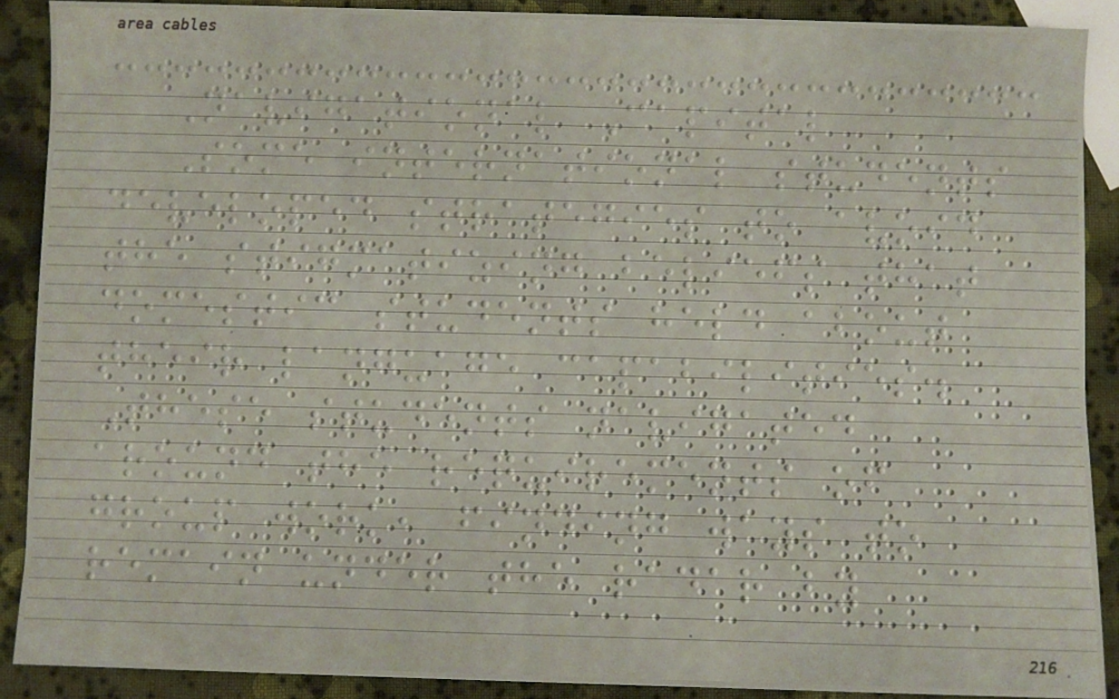Navigational Capital
Some international students
developed strategies to avoid
the stigmatizing beliefs that
domestic students held about
their language capabilities.
These students navigated
around the requirements of
group work, finding ways to
remain under the radar by
